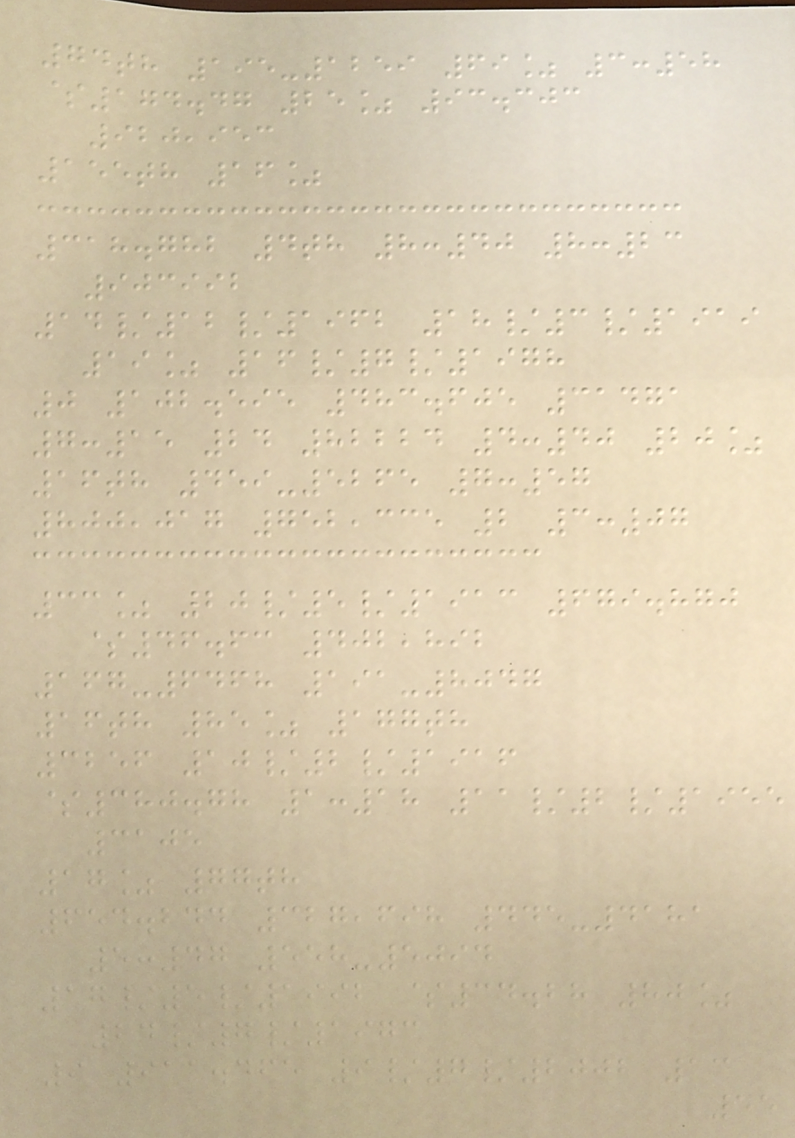74th 195-1259 69% 3:58
$174.47 25% 93.303
920,953
155th 16%
318.782 4th 8:40 8:23
903992
14/12/1962 18/3/1919
19% 16/7/1978
0 102.595 483.605 31471
7:15 24 82224 4:40 20%
16th 459-5265 7:57
800,017 752,335 2 3:07
33% 20/5/1913 679.870
$46.63 402,892
167-6468 191-8047
16th 85% 177th
3256 10/2/1916
$380.78 1:18 11/2/1955
3105
17% 77th
654.244 327,698 445-4181
5:47 558-5094
17/5/1992 $34.28 80%
24/7/1973
9 911.465 9/7/2002 13
55
